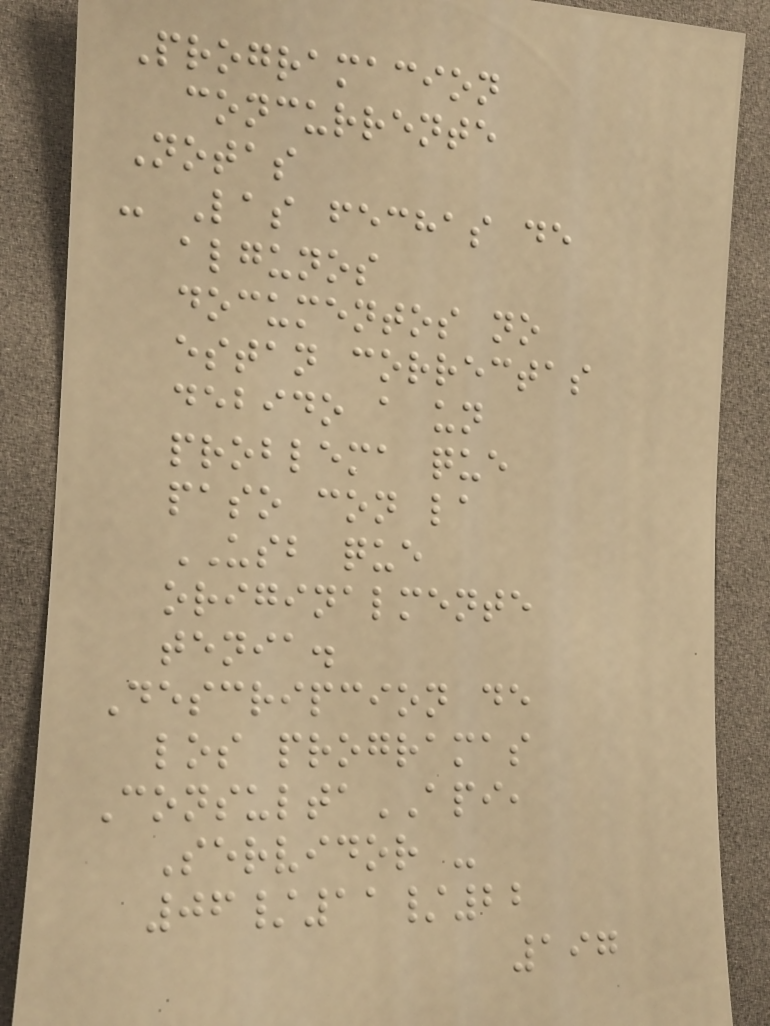Programacion
concurrente
Notas
- Las fechas de
algunos
documentos no
estan correctas
debido a un
problema que
paso con la
USB que
originalmente
tenia.
Descripcion de
los programas
ConsultaAPI,
Servidor -
06/11/22
197
